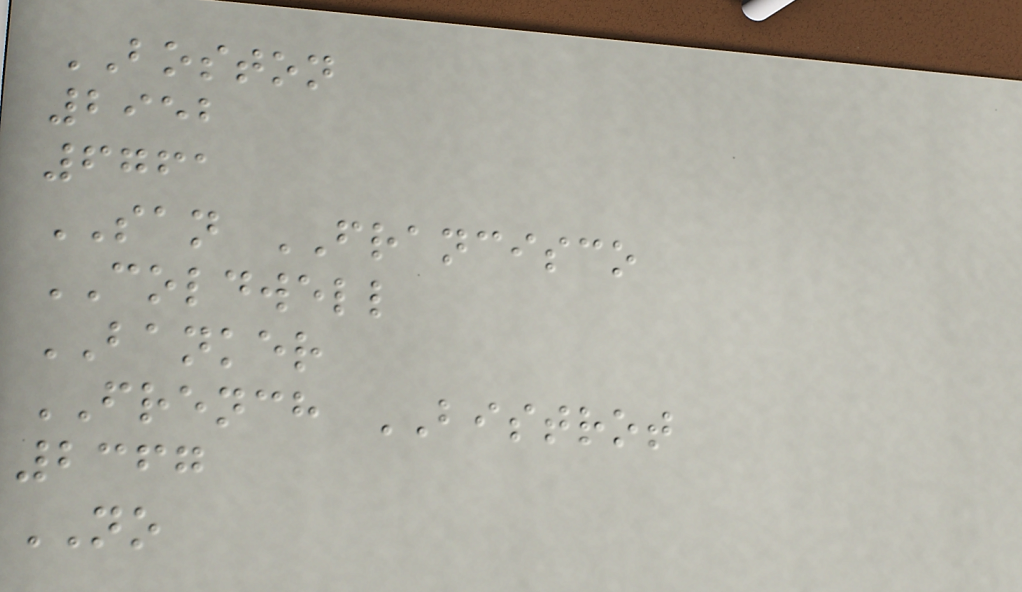BOSTON
2952
6761
SAN FRANCISCO
COLDWELL
BANKER
FRENCH BISTROT
2367
NO
